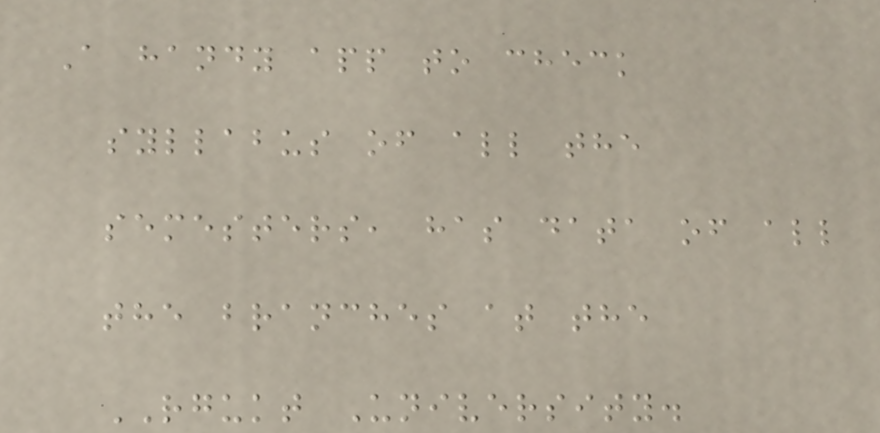A handy app to check
syllabus of all the
semesters, has data of all
the branches at the
RGUKT University.
